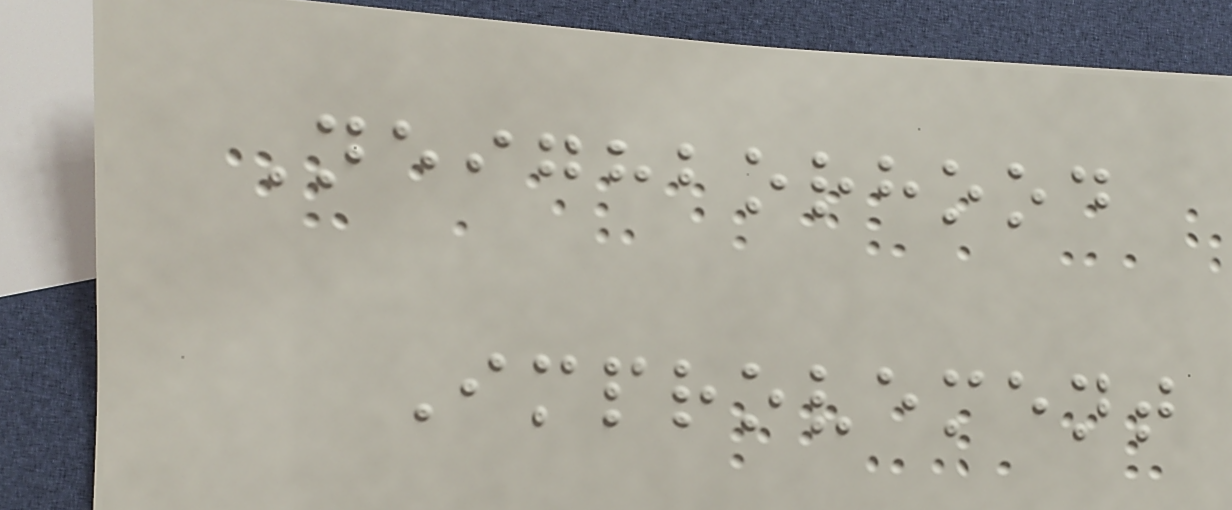Neighborhood
Improvement
